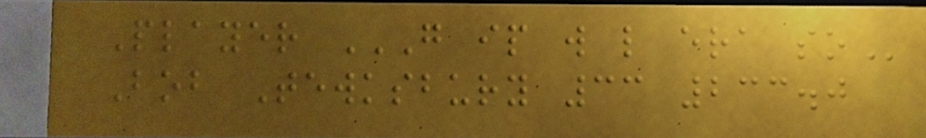Player G IP W L ERA SO
Bob Tewksbury 33 233.0
